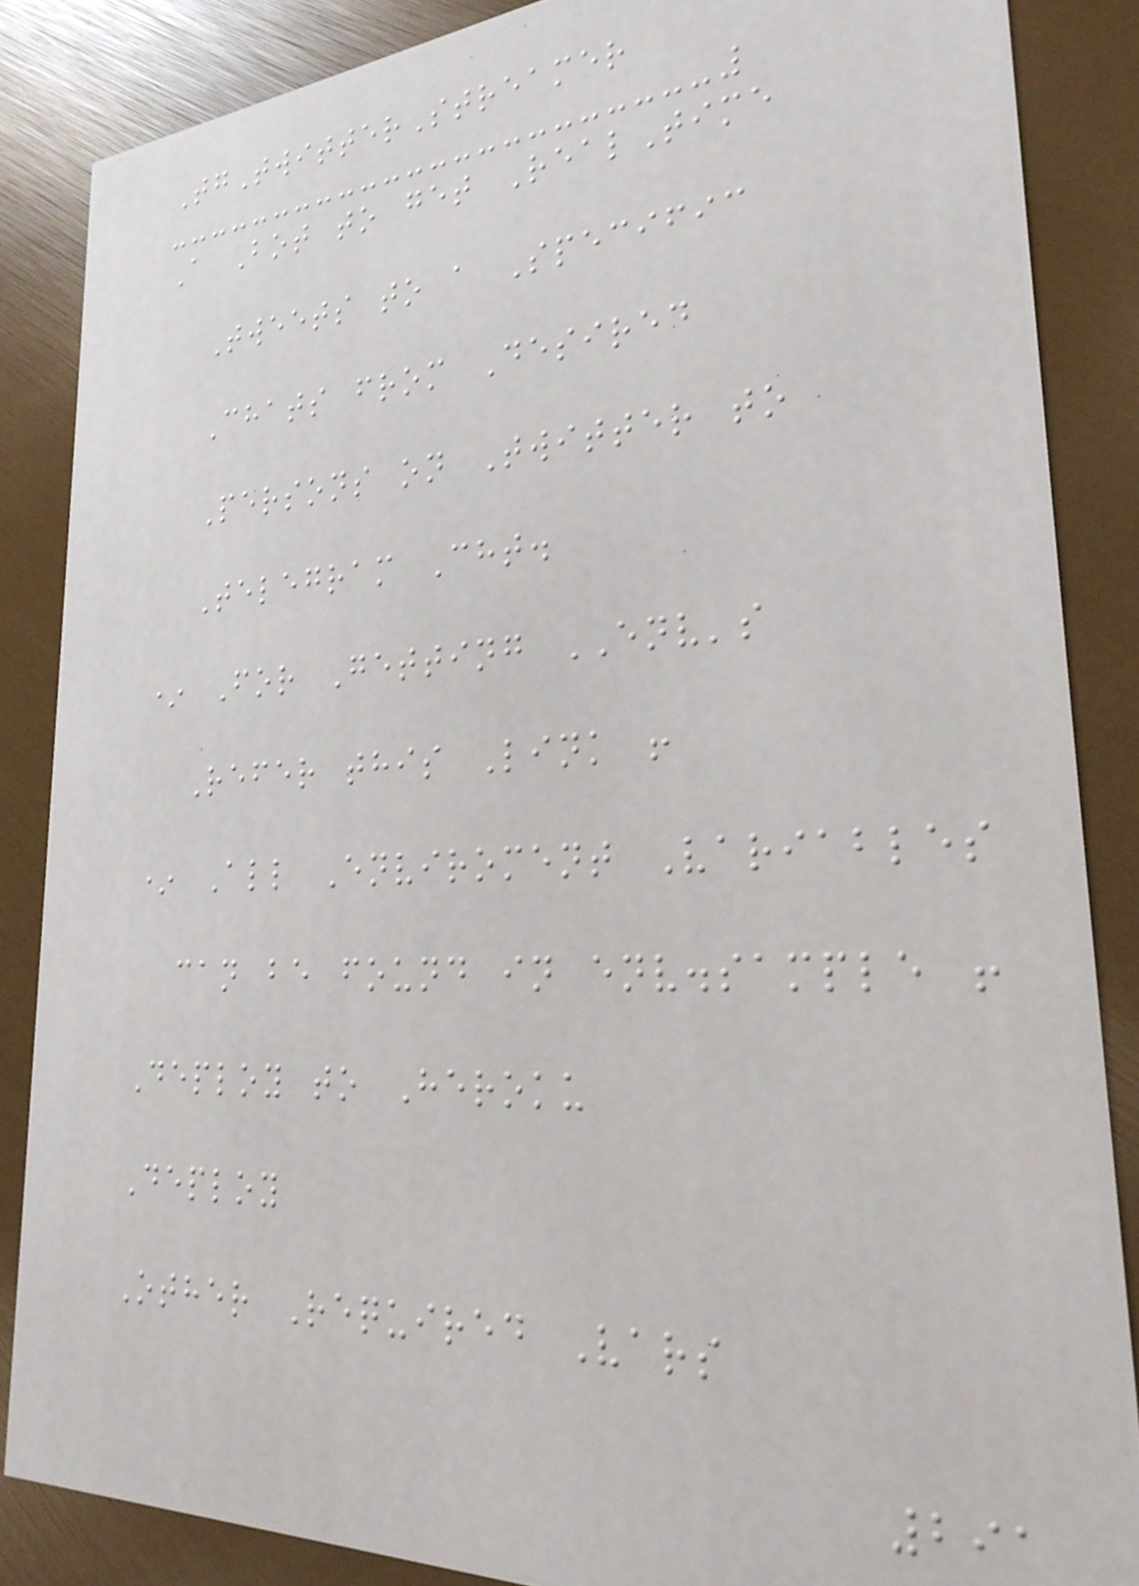TgTwitterStreamer
A Bot to get RealTime
Tweets to a Specific
Chats from Desired
Persons on Twitter to
Telegram Cht.
* For Getting ENV's
Refer this Link !
* All Enviroment Variables
can be found in env.sample !
Deploy to Heroku
Deploy
Other Required Vars
291
